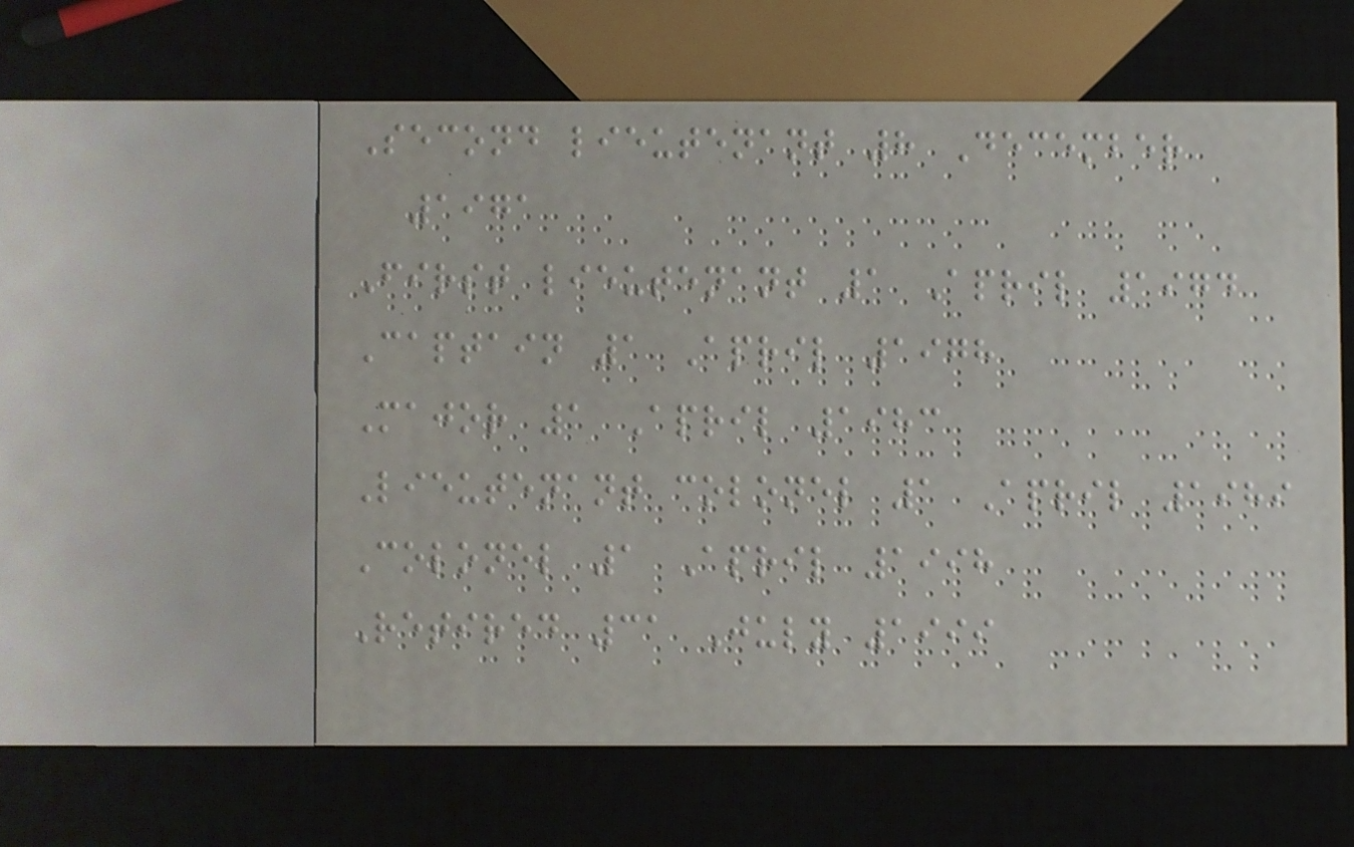Second lieutenant 8 December
1971
First lieutenant 1 April 1974
Captain 1 April 1978
Major 1 April 1983
Lieutenant colonel 1 April 1989
Colonel 1 April 1998
Retired 31 July 1999
